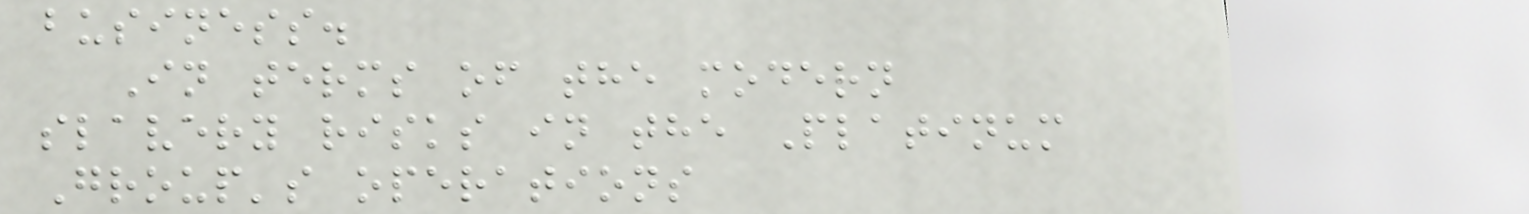business.
In terms of the modern
slavery risks in the Platinum
Group's operations
